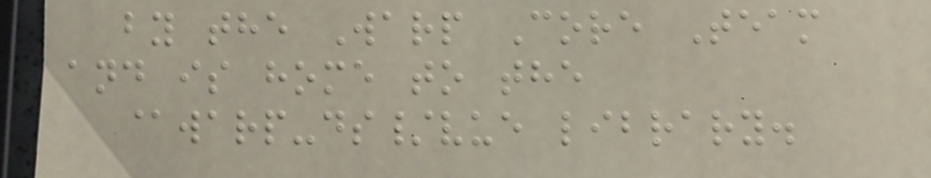by the Warp Core Team
and is home to the
@warp-ds/vue library.
